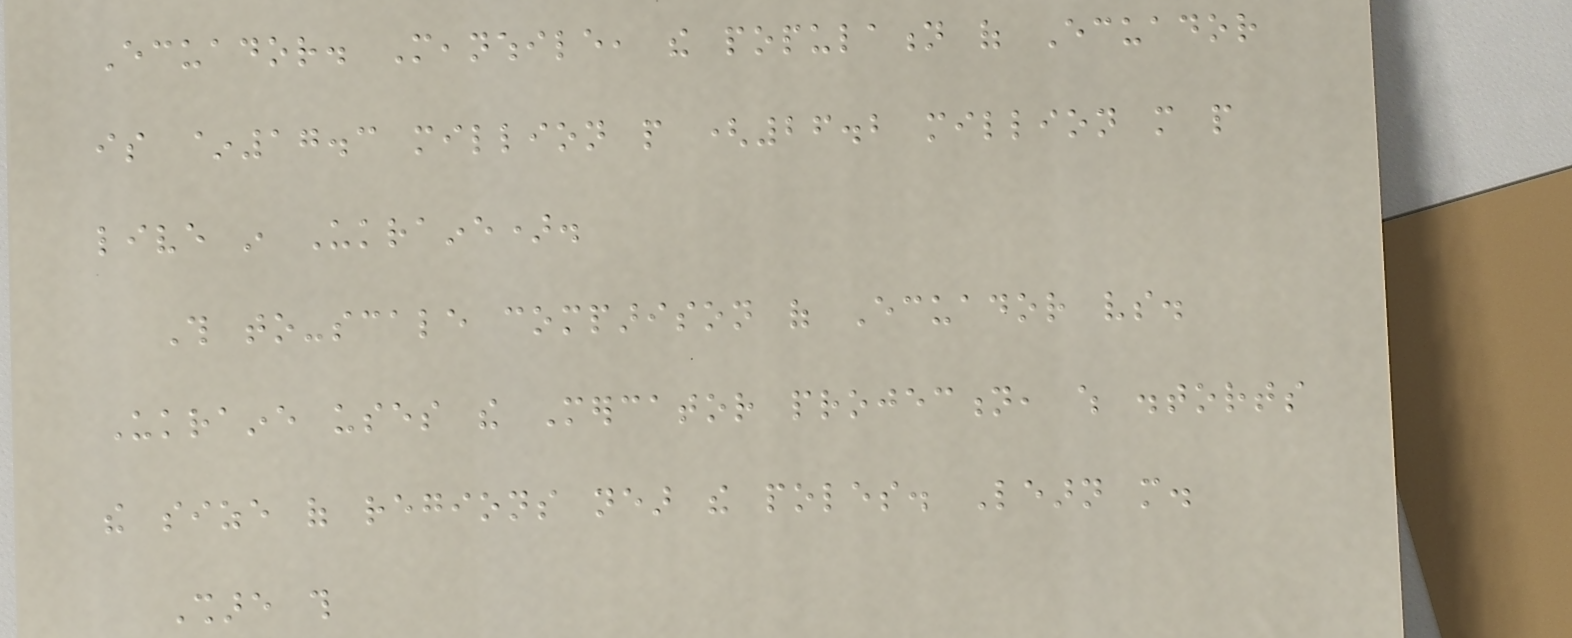Ecuador. Meanwhile, the population of Ecuador
is ~17.3 million people (26.2 million more people
live in Ukraine).
This to-scale comparison of Ecuador vs.
Ukraine uses the Mercator projection, which distorts
the size of regions near the poles. Learn more.
Share this
